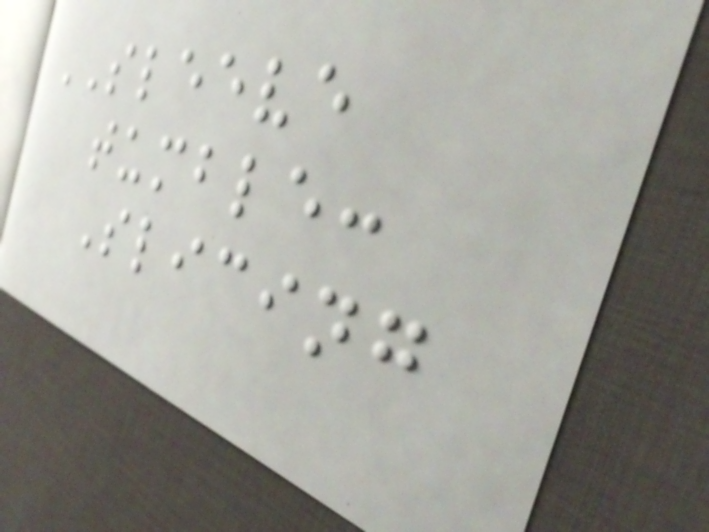SLEEVE
tumble:
Slicing
